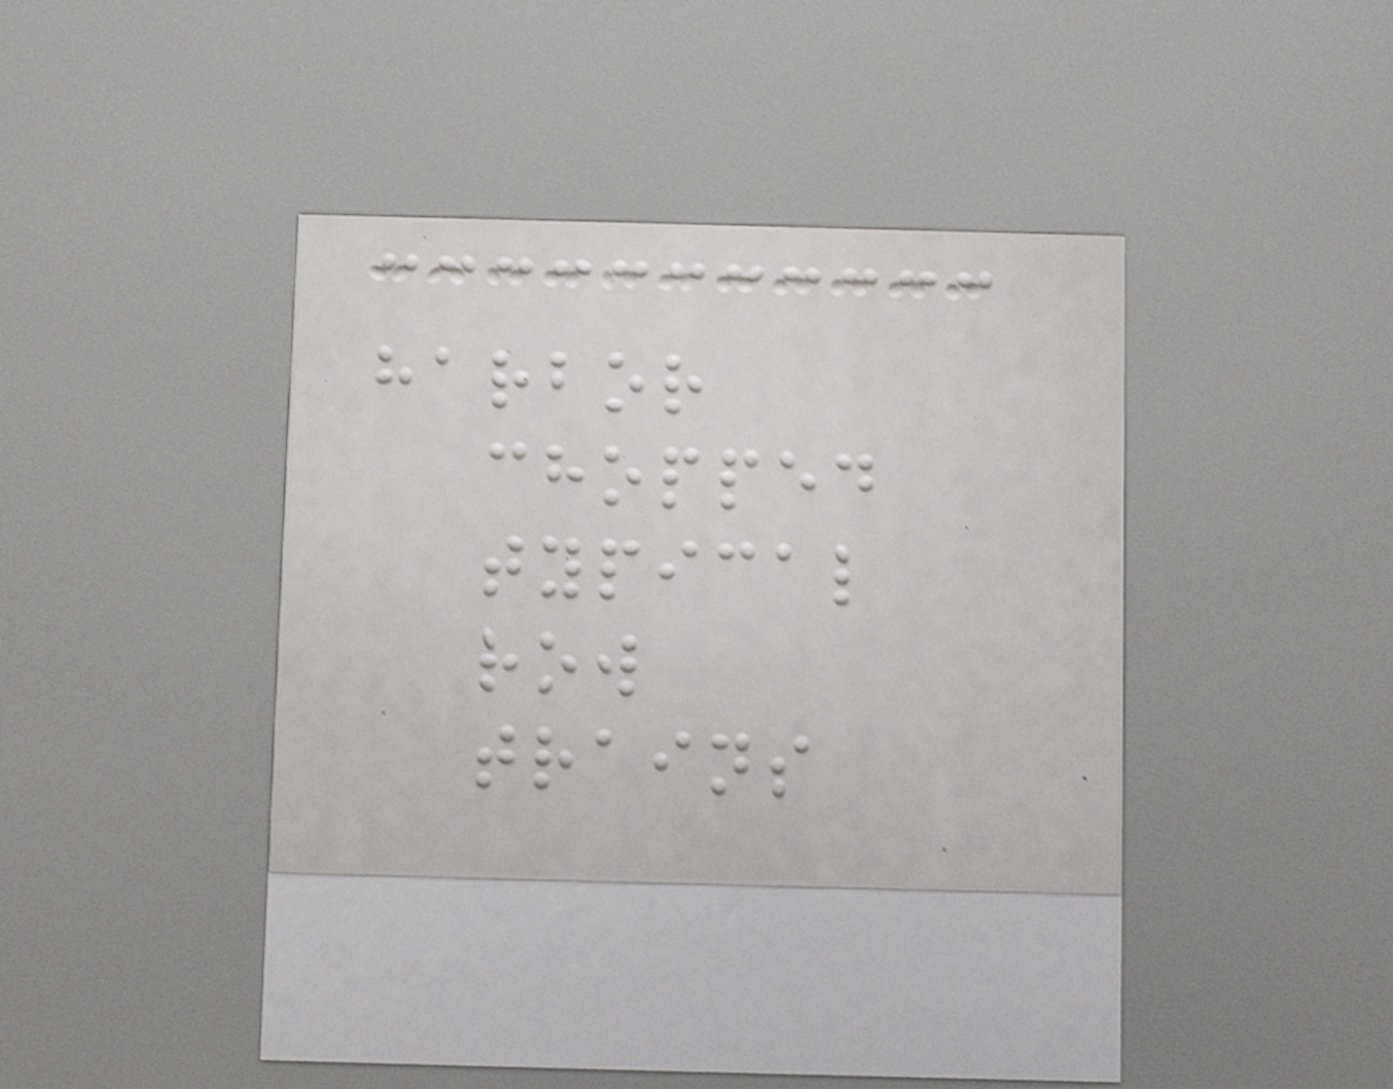harbor
chopped
typical
row
trains
